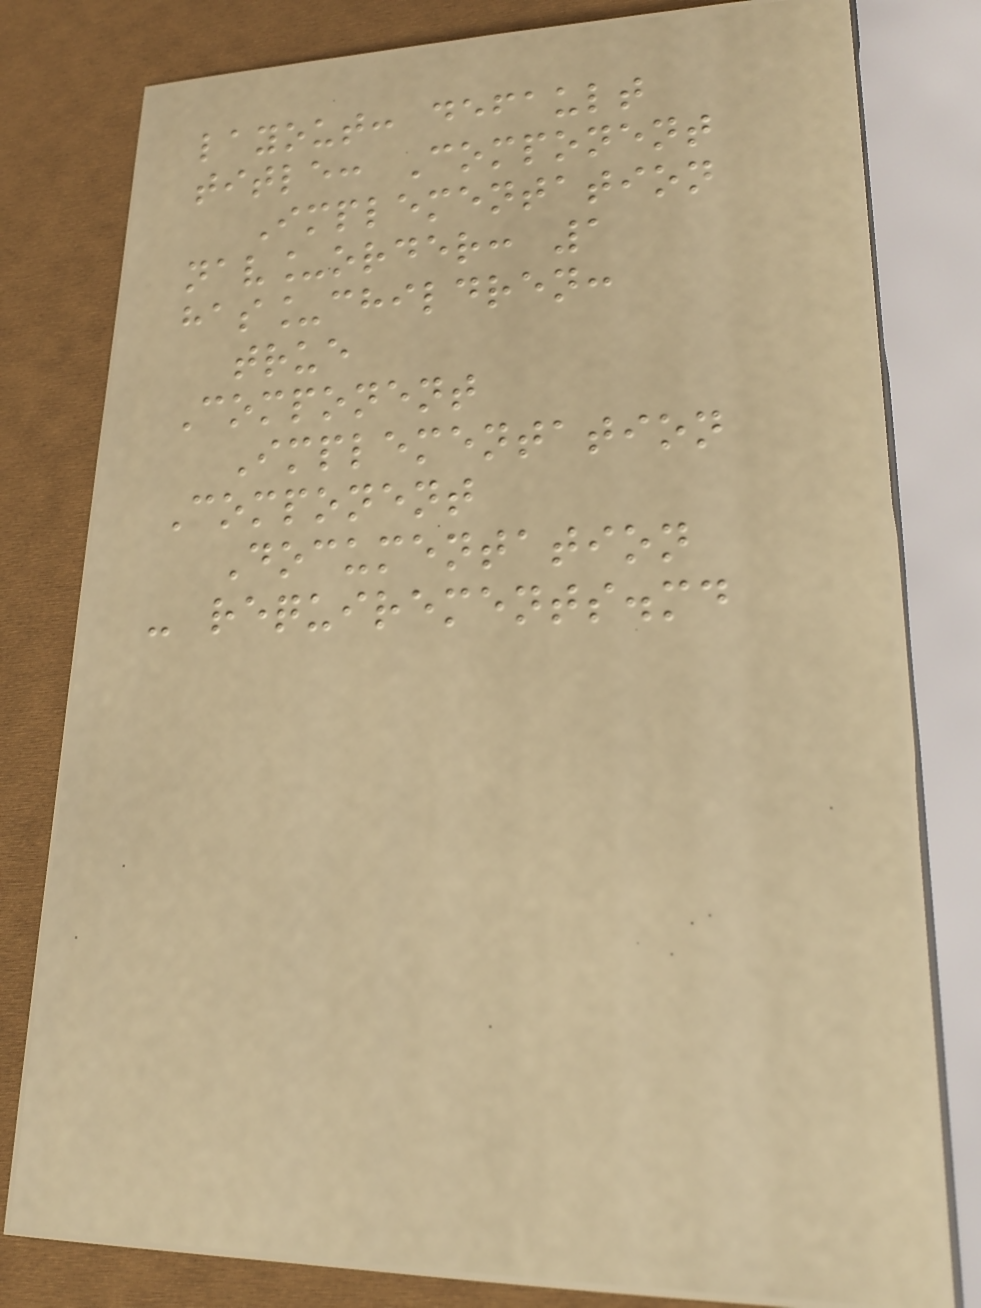layout: default
title: Component
Implementation
nav_order: 1
has_children:
true
Component
Implementation
Component
Documentation
- requirements.md
